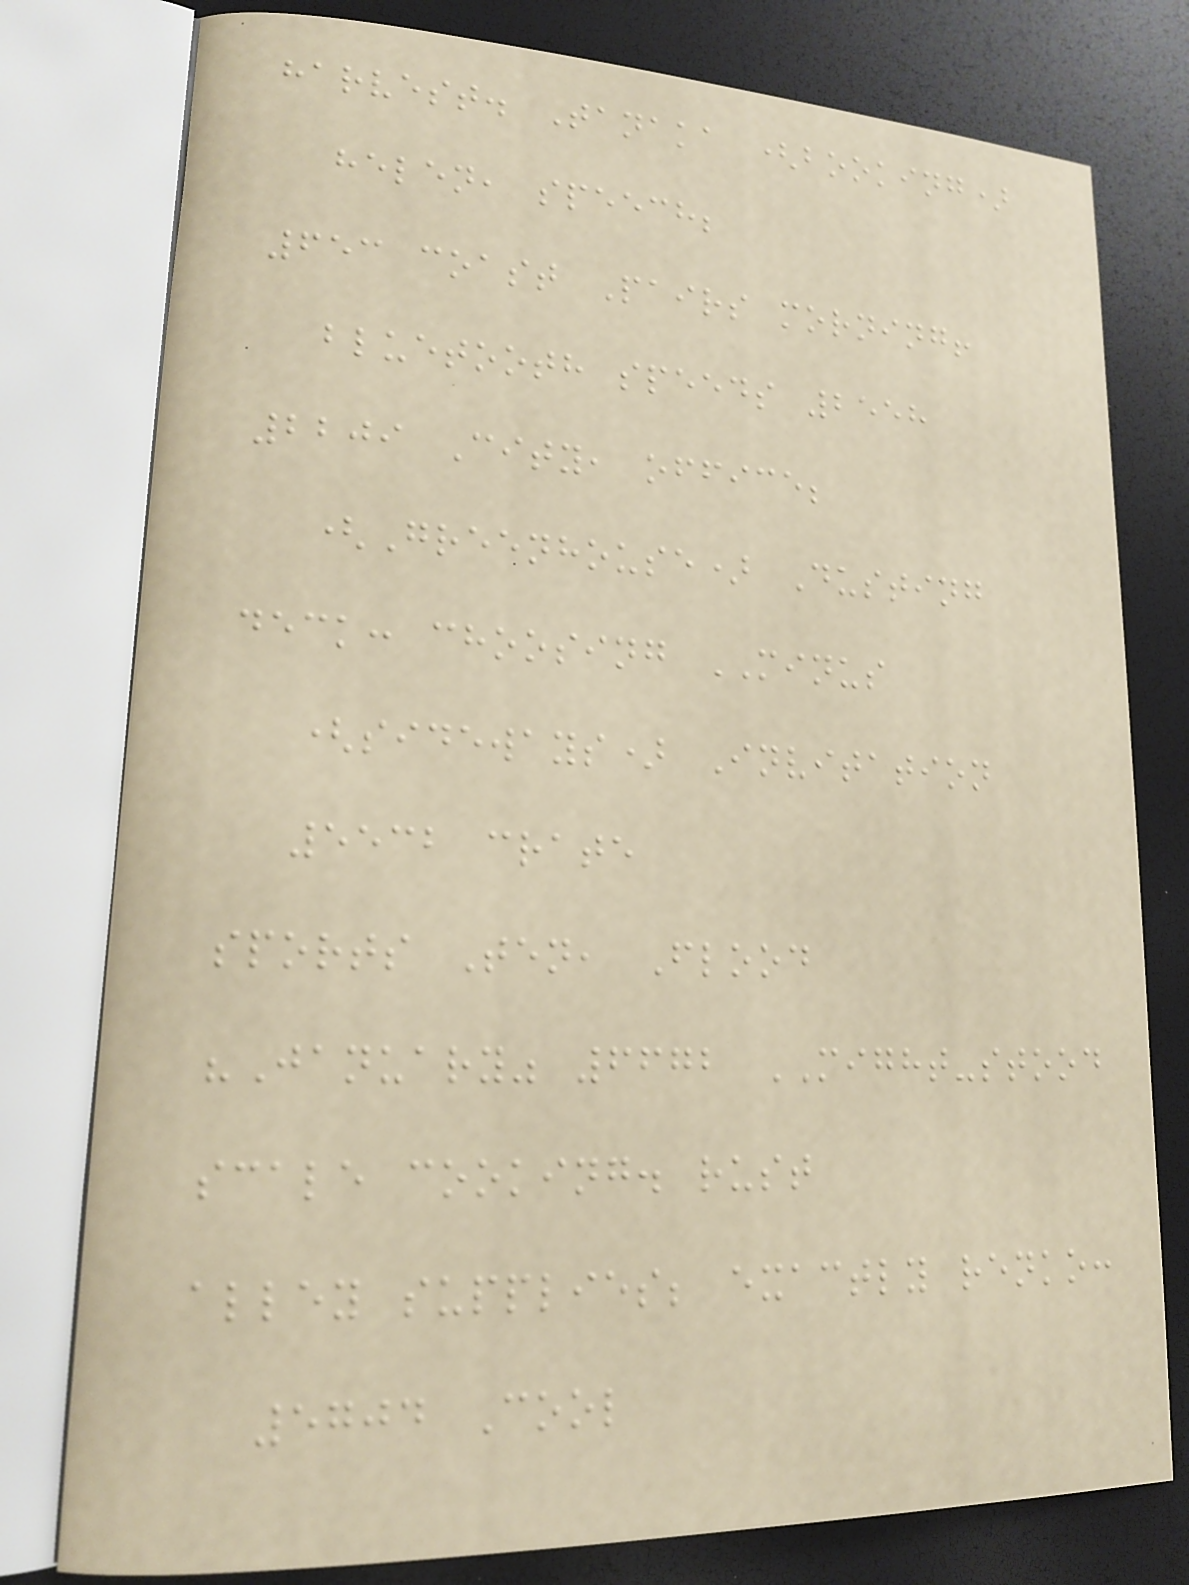harvest. Tanaka (booking)
helen, speech;
653 coast Pairs morning!
bluetooth speeds 2558
2209 City, office;
(Greenhouse) Dusting
deck: choosing MINUS
(sideways) Invitation
5532 crate
sports Ten, Flood
"January" 6672 MIGHT-stood
scale cooking. rust
alley supplies; exactly renko:
5704 Cool
